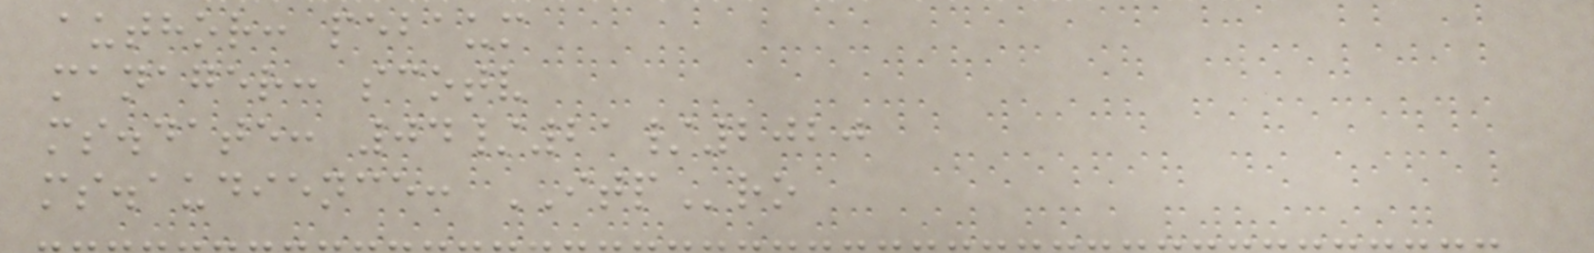author: pebaum
manager: scotv
ms.date: 04/21/2020
ms.audience: ITPro
